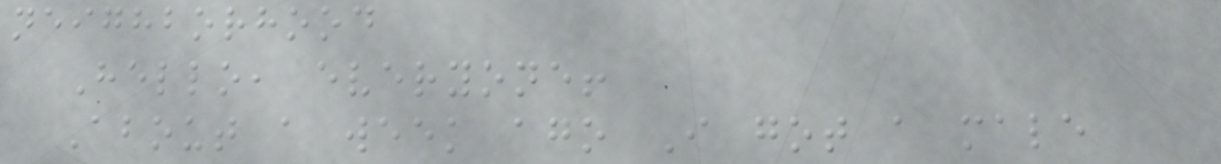neighborhood
Hello, everyone!
About a week ago I got a male
